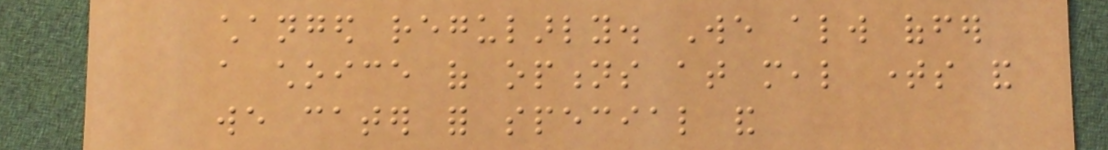changed regularly. We always offer
a choice of options at meal times and
we cater for special and
